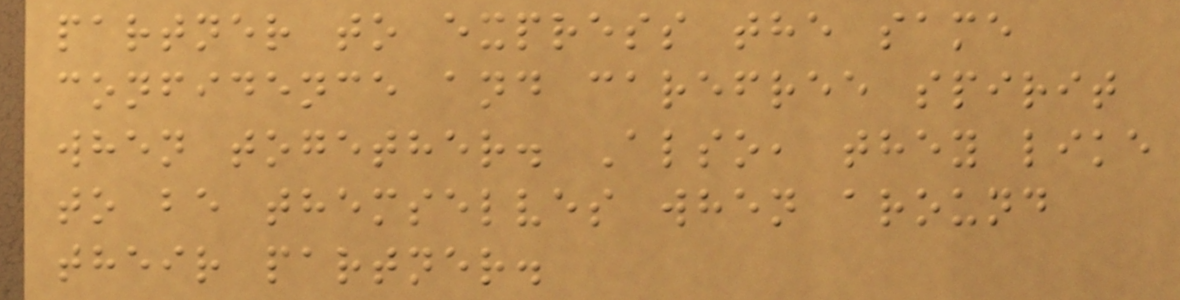partner to express the same
confidence and carefree spirit
when together. Also, they like
to be themselves when around
their partner.
